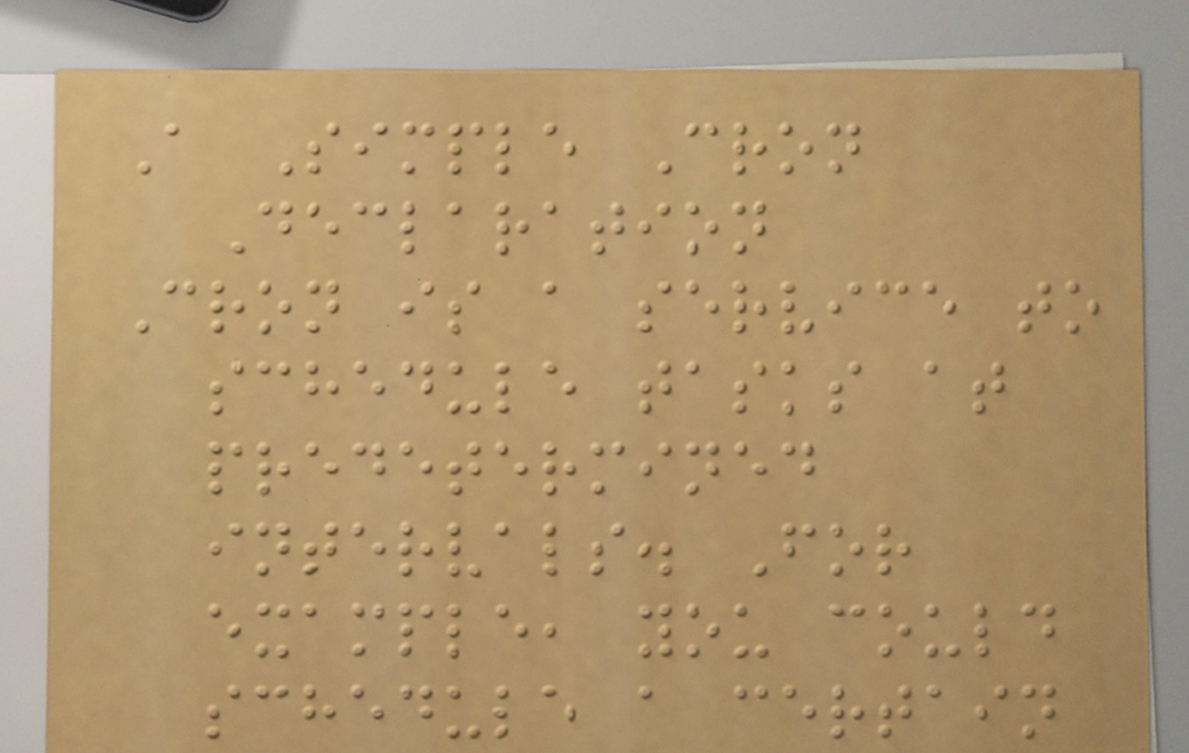A Simple Cron
Declaration
Cron is a service to
schedule tasks at
predetermined
intervals. For
example, you could
schedule a certain
